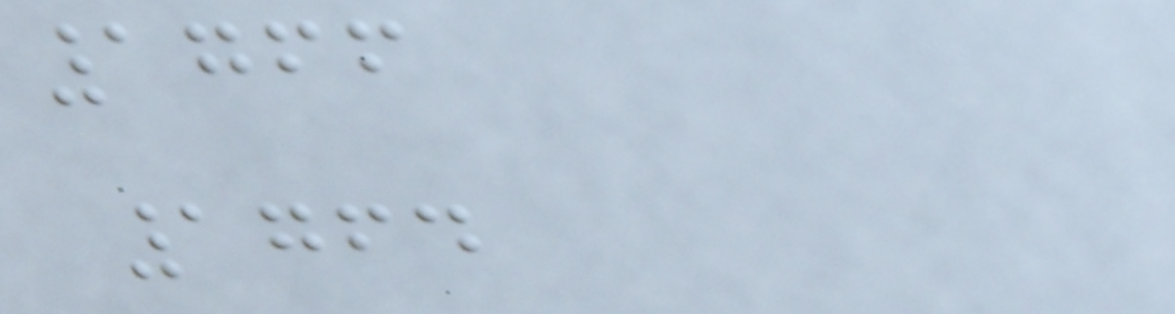1766
1764
